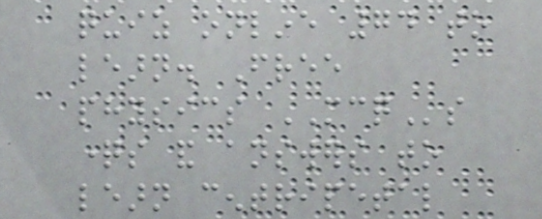quiz online 74 to
learn. Free
physics MCQs
questions and answers to
learn centripetal
